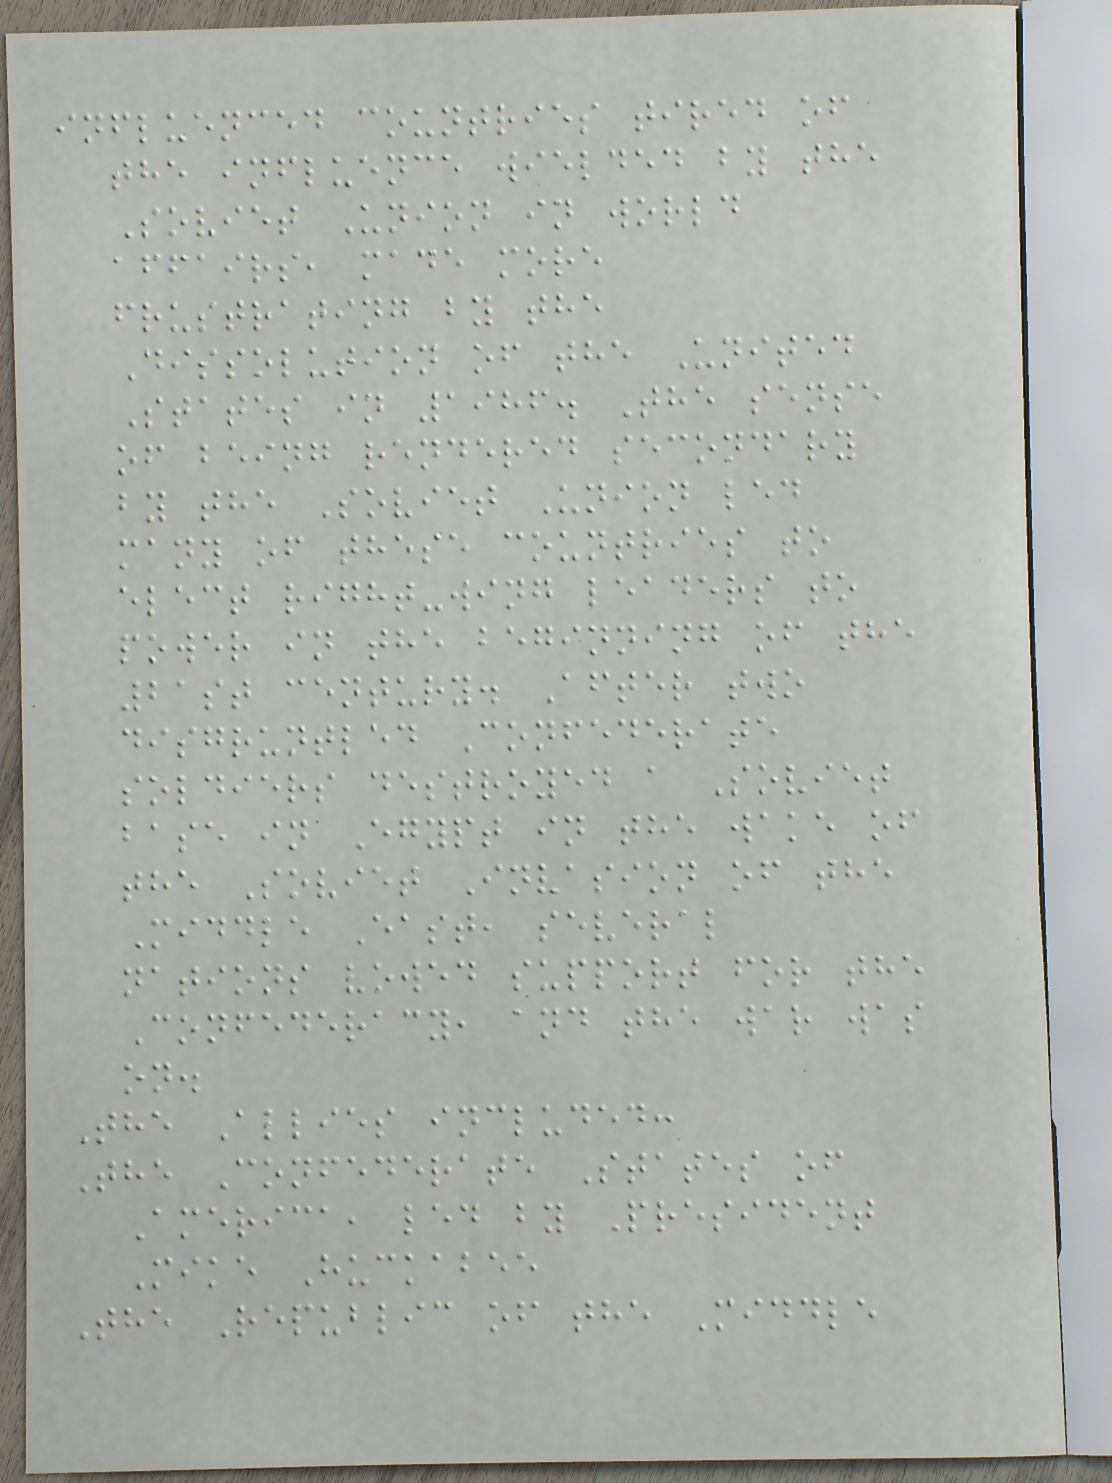influenced countries tired of
the influence wielded by the
Soviet Union in world
affairs, made more
frustrating by the
Dissolution of the United
States in 1986. The sense
of being rendered secondary
by the Soviet Union led
many of these countries to
elect right-wing leaders to
power in the beginning of the
21st century. After two
disgruntled Confederate
soldiers destroyed a Soviet
base in Egypt in the wake of
the Soviet Invasion of the
Middle East, several
nations vowed support for the
Confederacy, and the war was
on.
The Allies included:
The Confederate States of
America, led by President
Mike Huckabee
The Republic of the Middle
